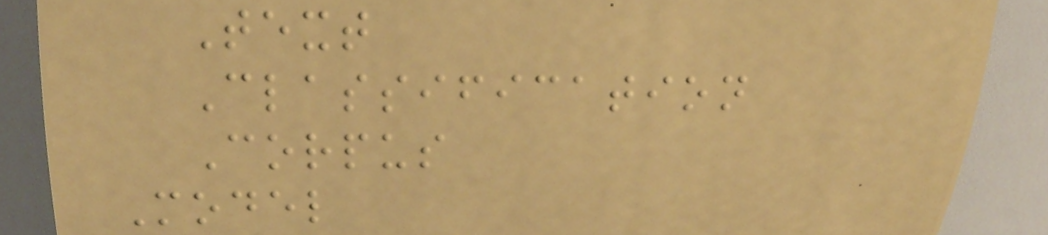Text
Classification
Corpus
Model
